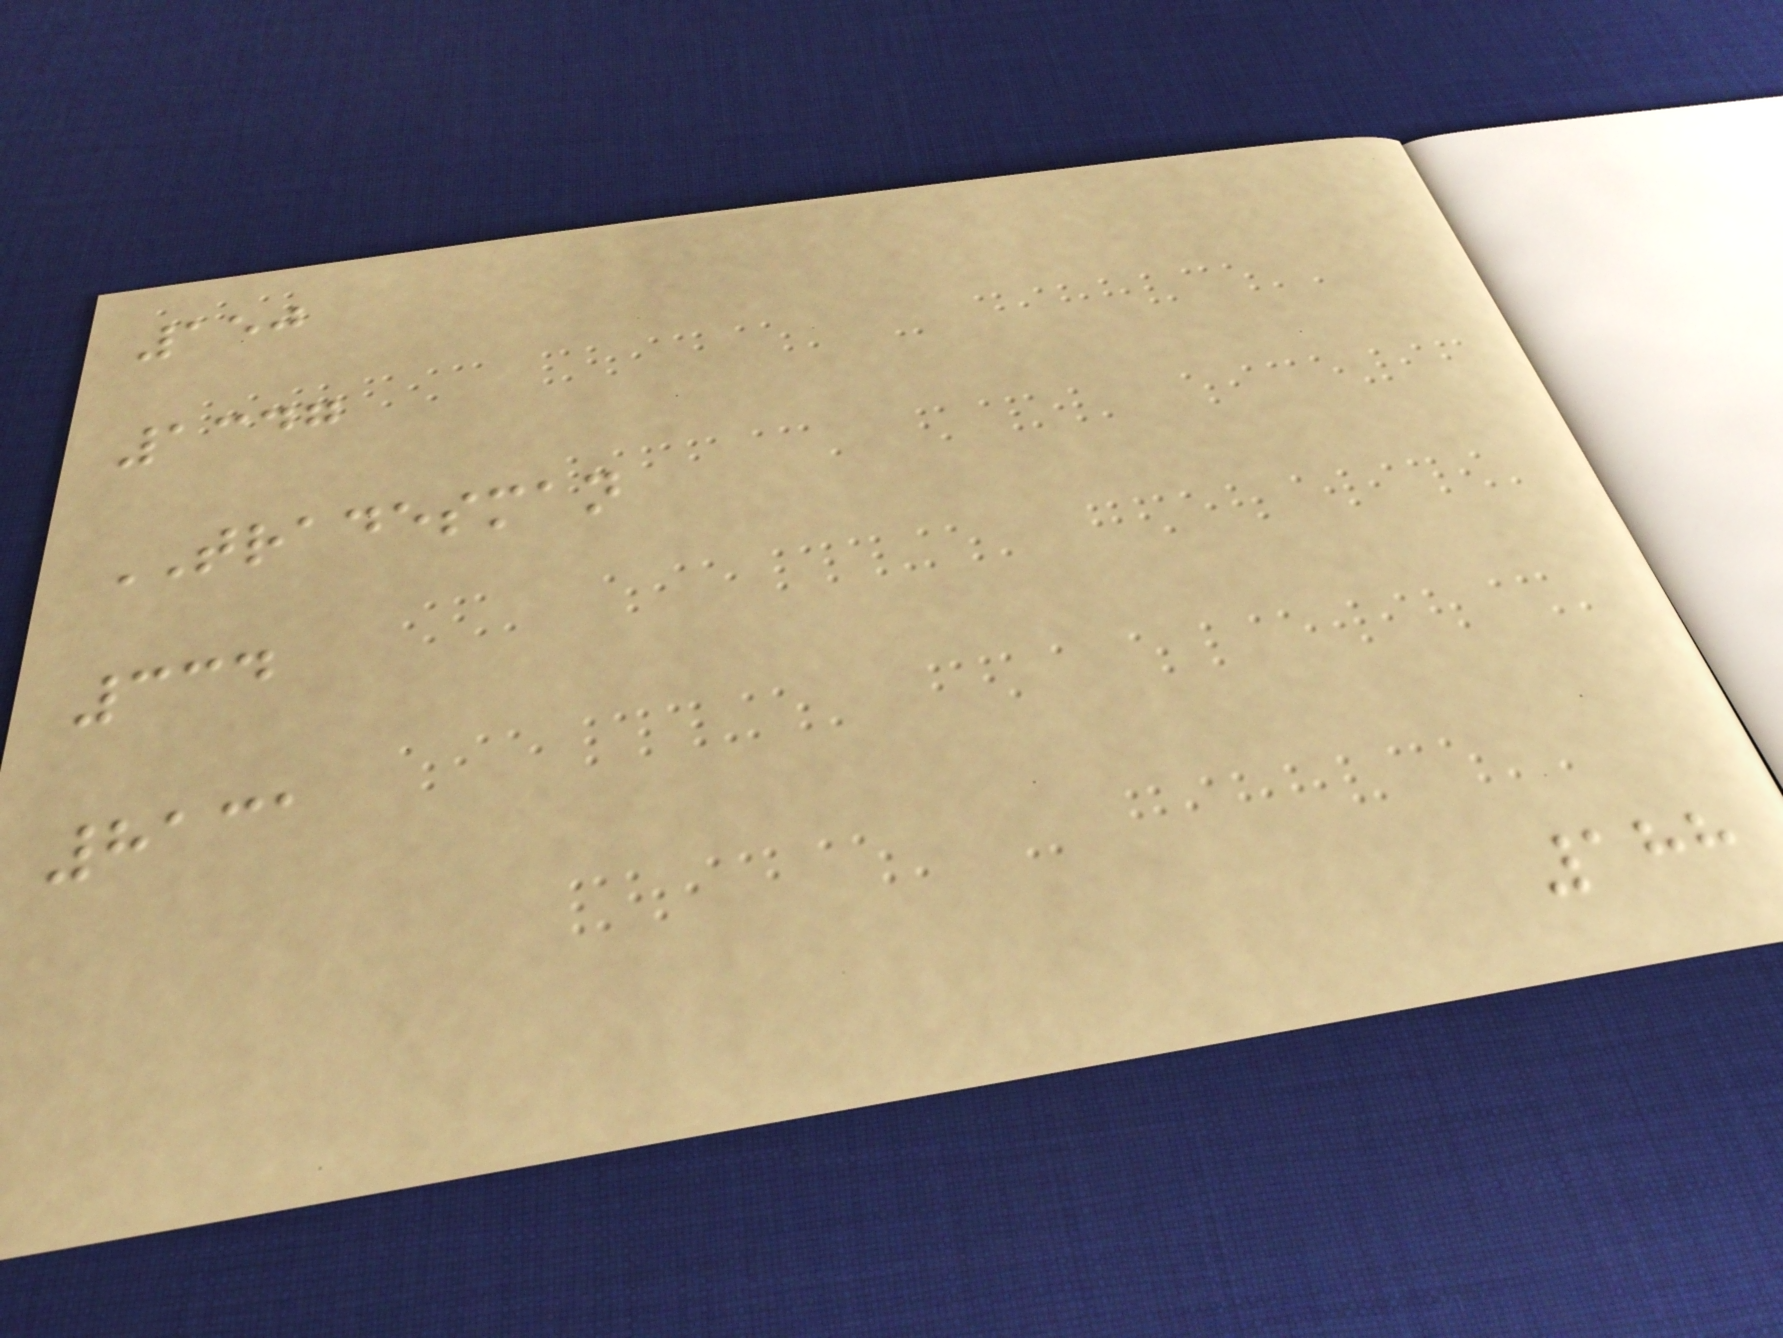150
1347
TRADESMAN
334
8131
188
